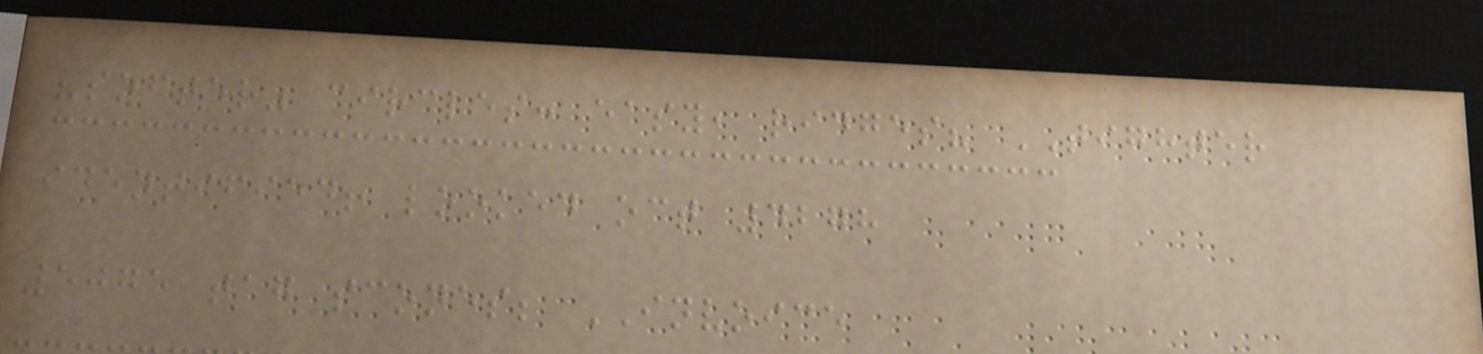"softer" circles: easy, ridges? TIGHTER
identified! looked oct 4278
5075 tag scones; INVOICE
